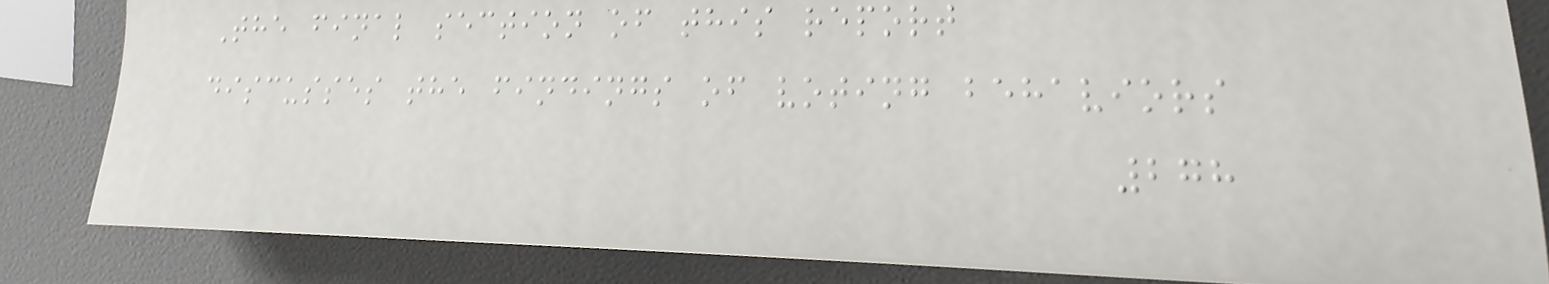The final section of this report
discusses the findings of voting behaviors
278
